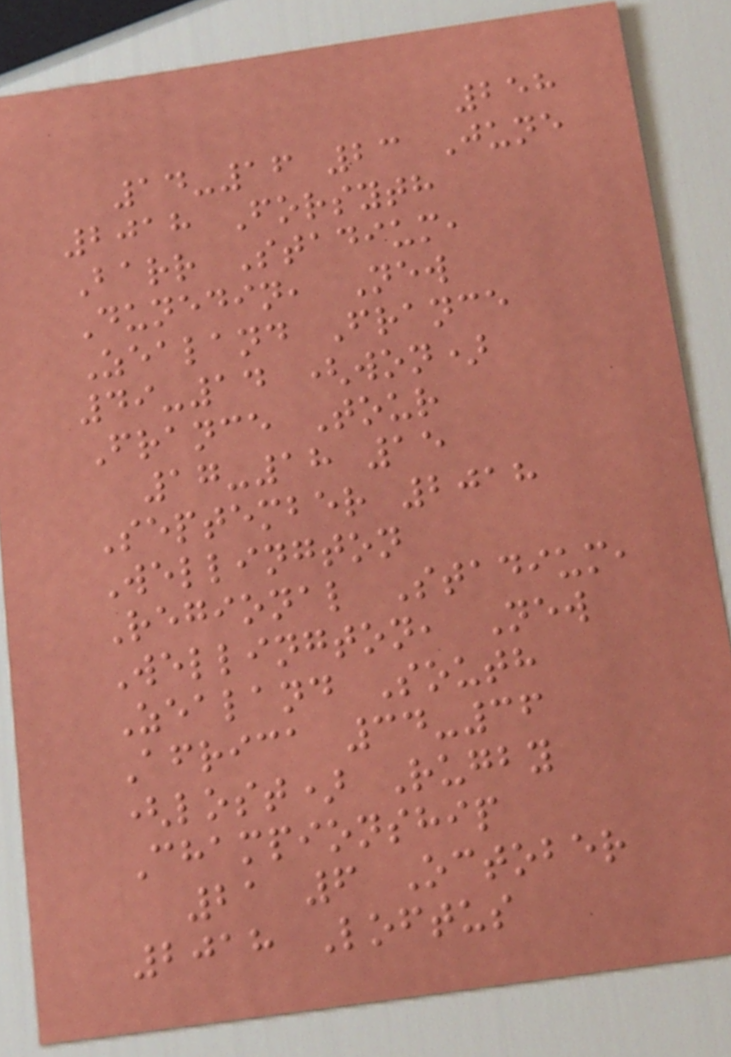258
14-16 23 June
2018 Forsyth
Barr Stadium,
Dunedin, New
Zealand France
49-14 (won)
France Tour
17-18 15
September 2018
Wellington
Regional Stadium,
Wellington, New
Zealand South
Africa 34-36
(lost) Rugby
Championship
21 6 October
2018 Loftus
